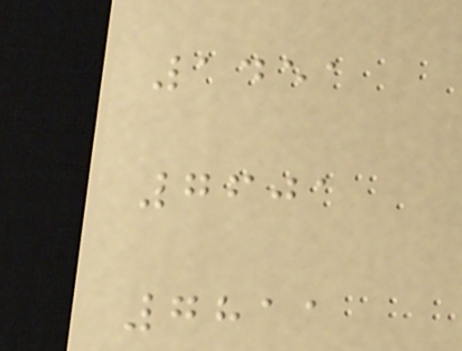1451
7601
7811
